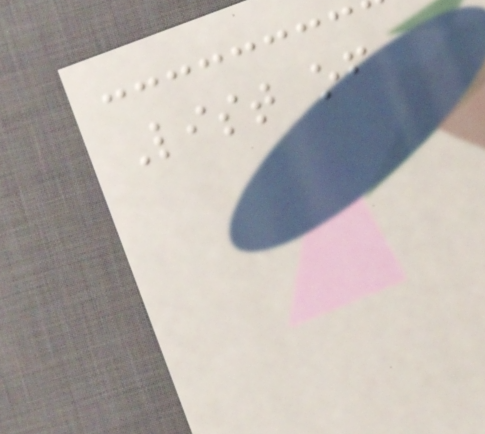List of
